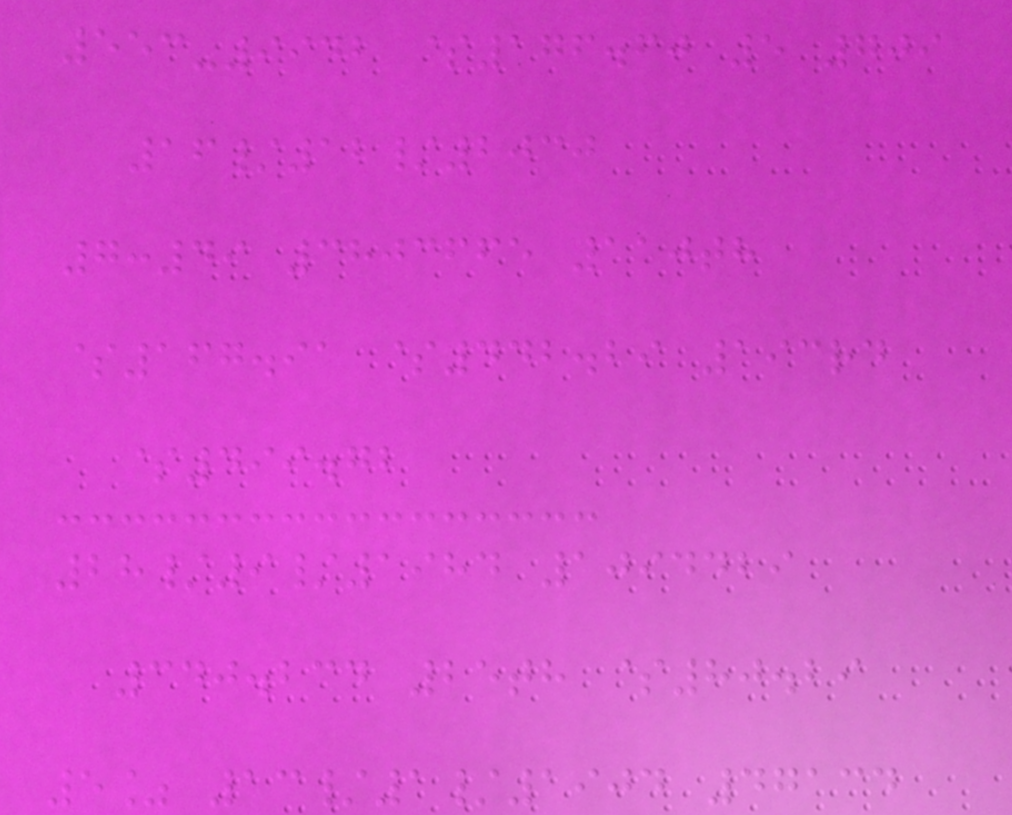553-9942 $176.60 5 709
16/12/2030
7:49 3803665 110th
$167.91 $442.29 193rd
$499.72
28/9/1984 1094429
340.234 25th $80.29
5% 13/1/1904 47134
